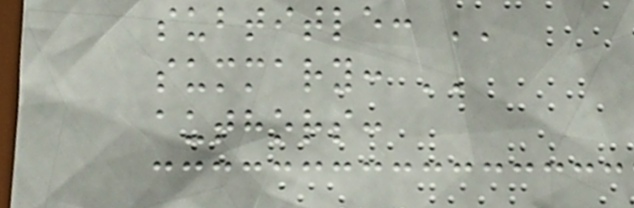subtitle: ''
summary: ''
authors:
